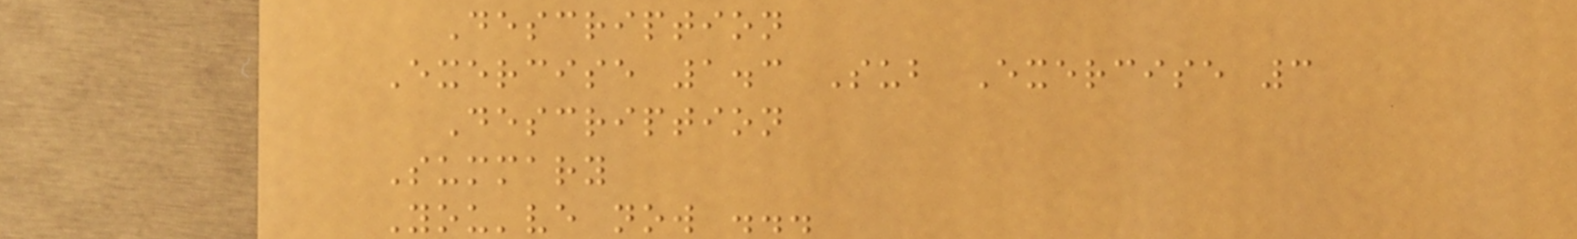Description
Exercise 1.3 Sub Exercise 3
Description
Summary
You've now ...
